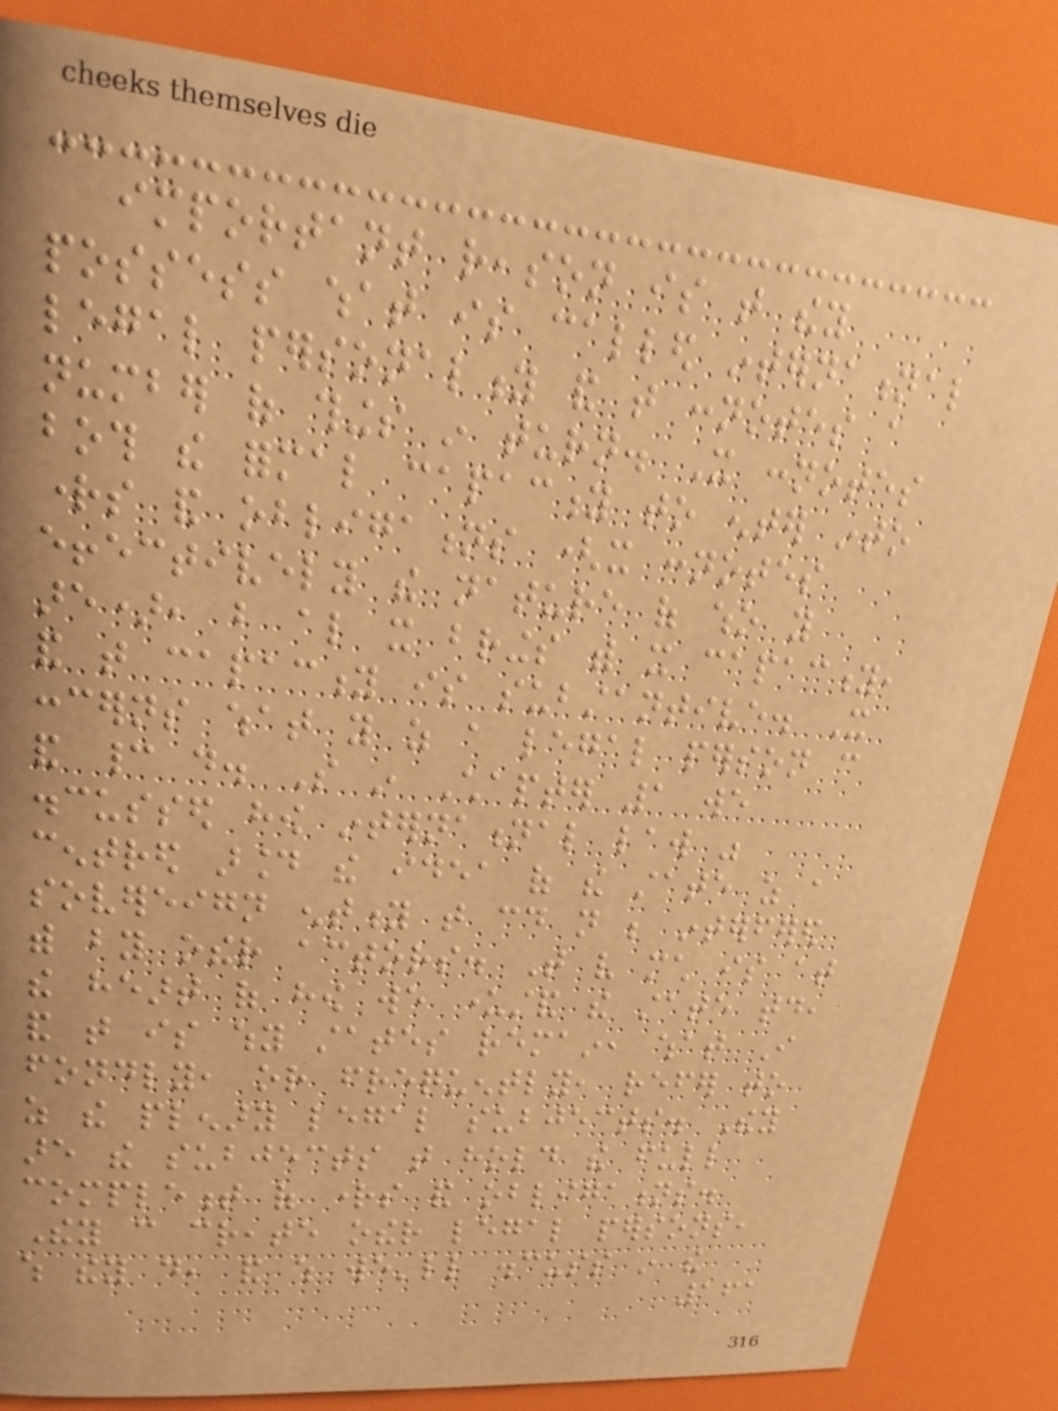important reason is that they
possess what is called international
legal personality and that connotes a
number of things in turn. It connotes
both the formal capacity to enter into
rights and obligations (it connotes
effectively the nature of who you
are), but also it brings with it capacity,
and that capacity is substantive. It
concerns what you as a legal person can
and cannot do. So in Chapter 1 we
discussed how international law was
centred around the idea of the state as a
sovereign entity that could not be interfered
with by other actors. That very much is at
the heart of how we understand the state today,
and that is why states remain, what I
fondly, or frequently, refer to
as the plenary legal subjects. They
are the subjects that hold the full
complement of rights and obligations.
They can create other legal persons,
which they do, and which we'll discuss in the
161
